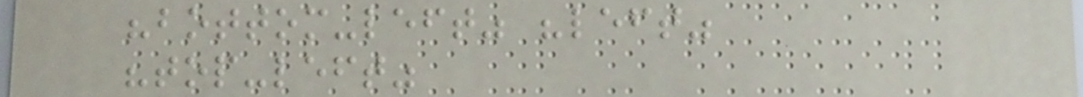"bottom-left" "left"
"top-left"
